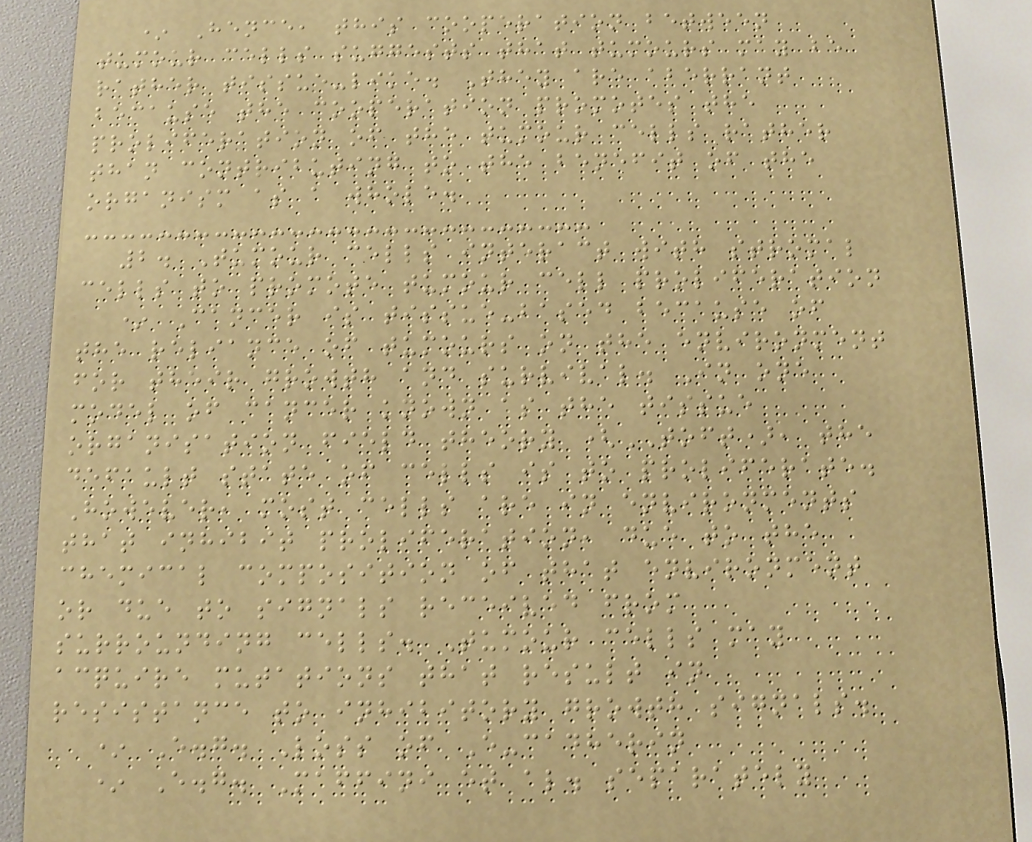* Hence, this cooperation between
tumour cells suggests that tumours may be
rather tissue-like. They are aberrant
because the cooperation promotes the
proliferation of the tumour cells rather
than contributing to the benefit of the
organism as a whole.
2. Tumour cells interact with stromal
cells to promote tumour cell proliferation
* Cancer is tissue-based because of
the reliance of tumours on the environment
for their growth and survival. In one
model of cancer known as the tissue
organisation field theory (TOFT), the
default state of cells is to proliferate.
However, most cells are in environments
that inhibit proliferation, due to the
chemical composition of that environment
or due to signals received from
surrounding cells. Tumour cells may
acquire mutations that result in
resistance to inhibitory growth signals.
* E.g. Loss of E-cadherin
* E.g. Maffini et al. separately
